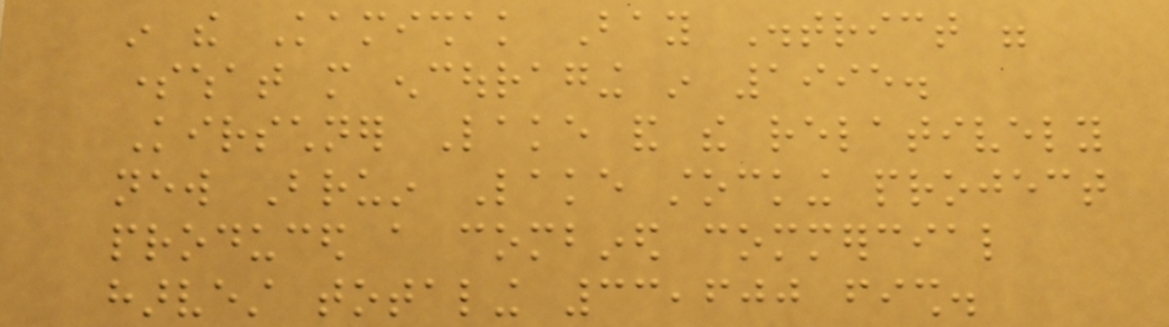in the Kamishak Bay District were
somewhat more encouraging in 1995.
Kirschner Lake and the relatively
new Bruin Lake stocking project
produced a combined commercial
harvest totaling 33,600 fish.
